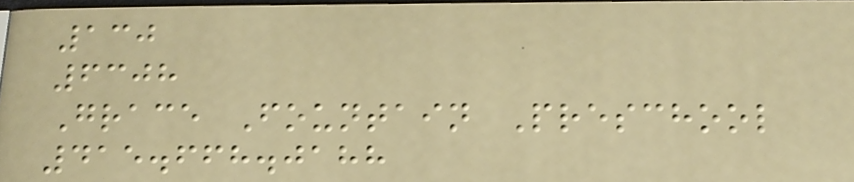130
6308
Grace Fountain Preschool
415.668.0188
